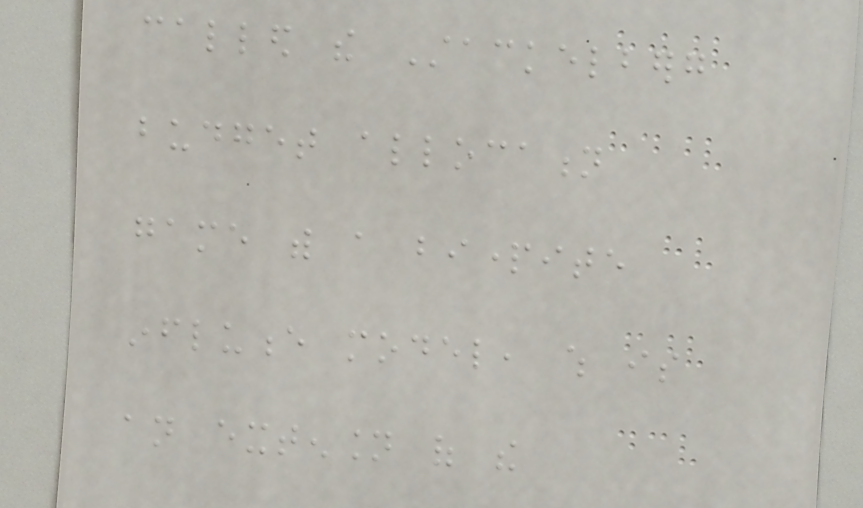called the Stackelberg
budget allocation
game with a bipartite
influence model, which is
an extension of the
